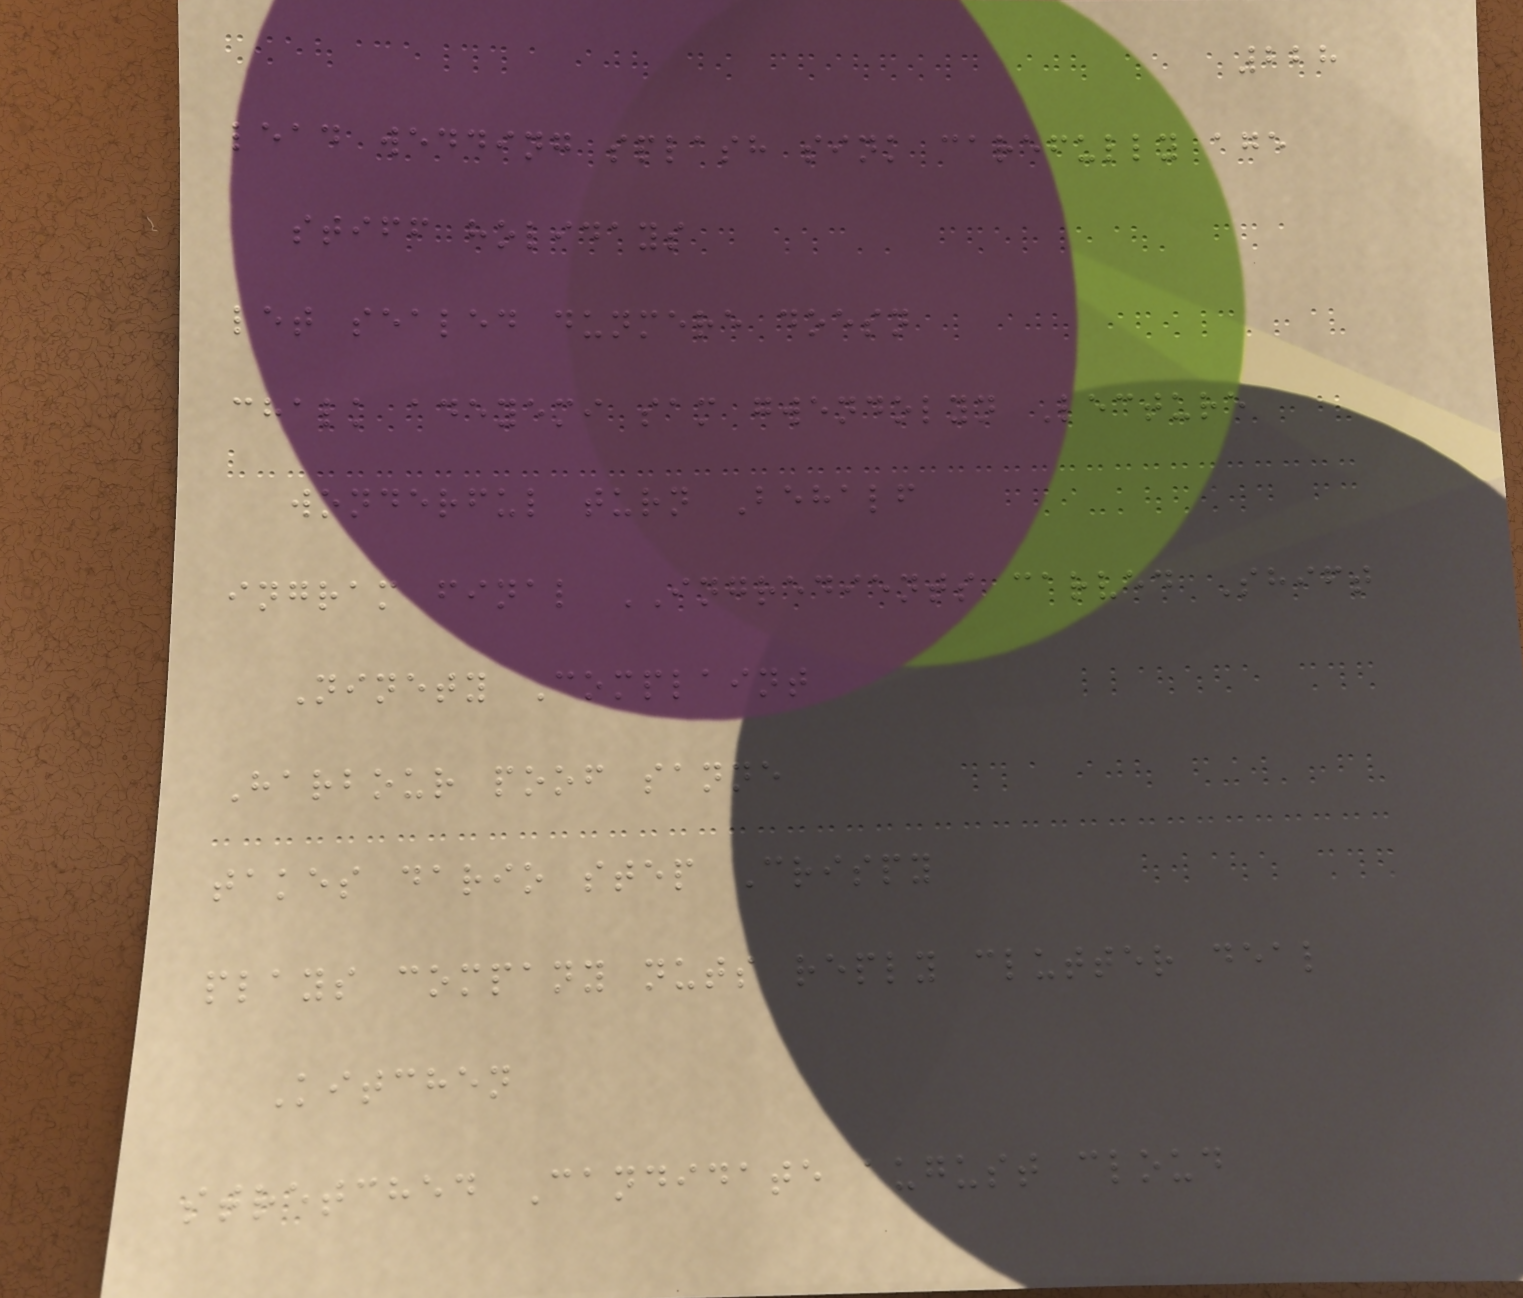228
lead wedding splash sink carefully age
stiff holidays
let sealed dunmere doesn
chalk adeyemi sam gwendolyn Lecture
wonderful turn Behalf
ingram final INGREDIENTS carved Shift
Ninety Complaint
Harbour poof sanne
takes dario step Crispy
plays company nuts reply clutter deal
Kitchen
stretched Candidate august cloud
